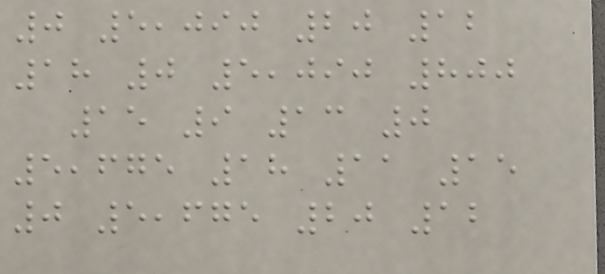0 5,090 20 12
18 0 5,090 800
15 9 13 0
5,675 18 11 15
0 5,675 20 12
